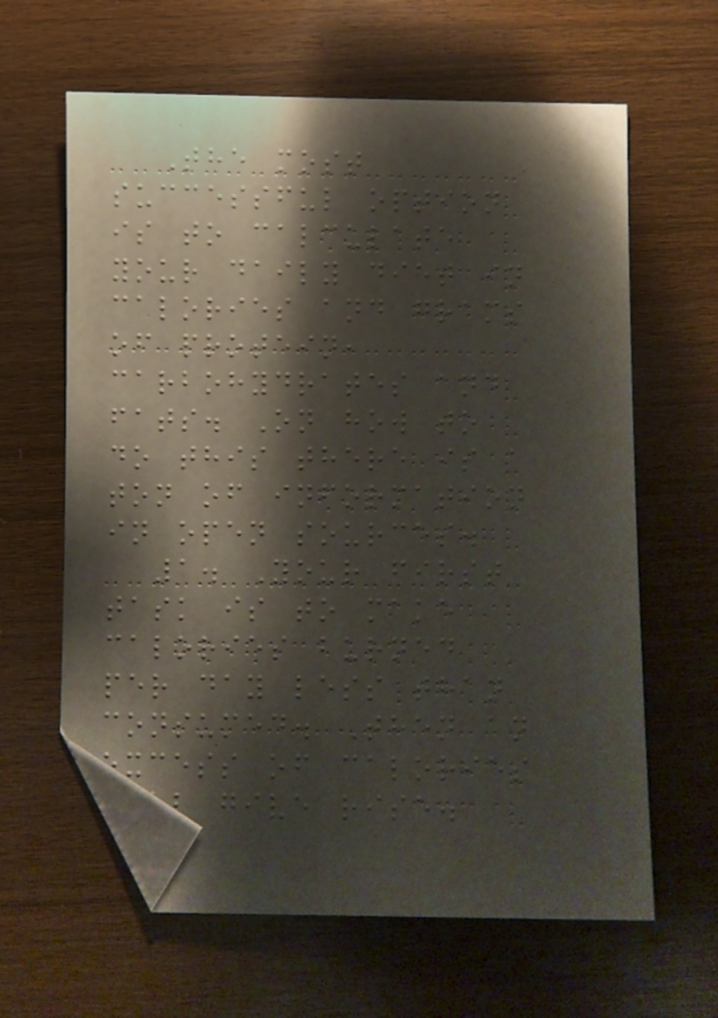The most
successful option
is to calculate
your daily diet in
calories and grams
of protein,
carbohydrates and
fats. On how to
do this there is a
ton of information
in open sources.
1. Your first
task is to make
calories burned
per day less than
consumed. Then an
excess of calories
will give rise.
